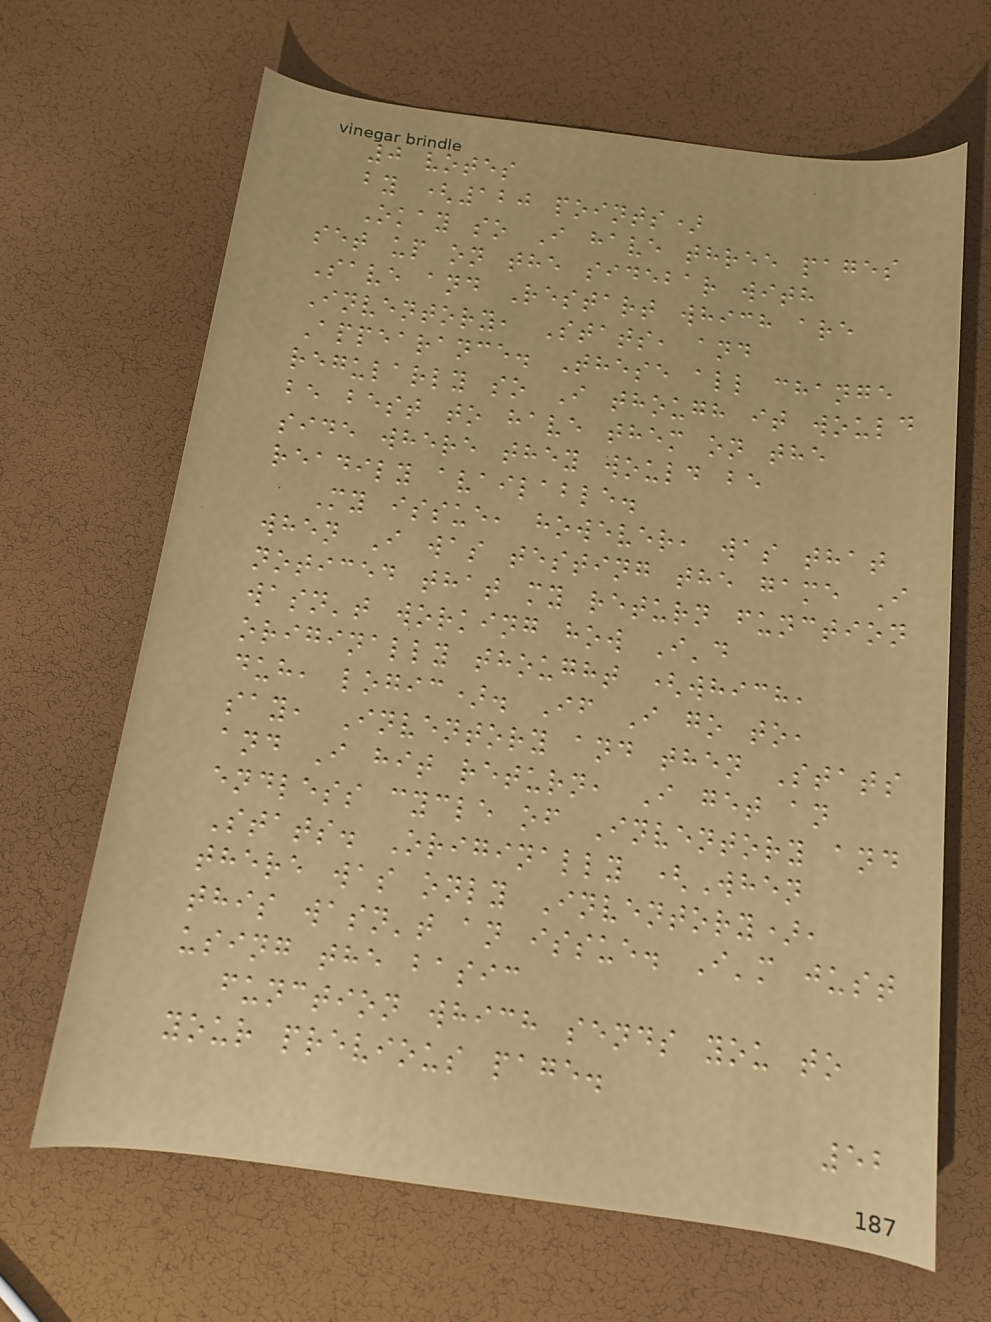0 votes
by (120 points)
Okay so I have three pages
set up on the sidebar with
Save and Restart which are
Inventory, Stats, and
Appearance. These all change
regularly so I though it would
be best to have them on the
side where they would be
readily available.
My issue, however, was that
when I was testing the game I
noticed that my return function
wasn't working how I'd
originally thought (which,
duh, logic). If I go to,
say, Inventory and then Stats
and I hit return, I get an
endless cycle of Inventory and
Stats. Originally (When
there was only Inventory),
this wasn't an issue. I'm just
using the basic
function which sends you to
your previous page.
52
